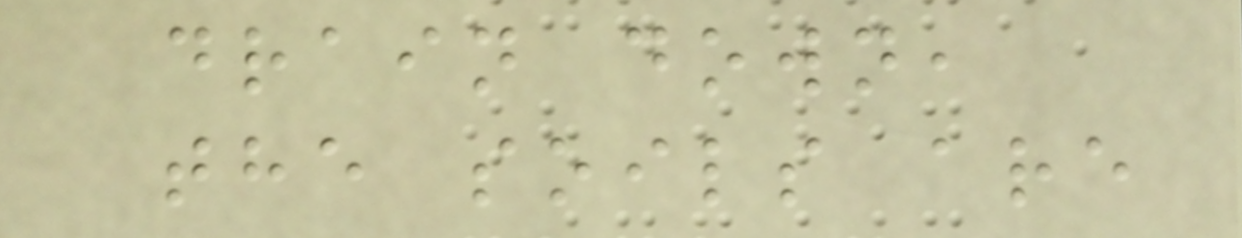drain down,
the soils are
